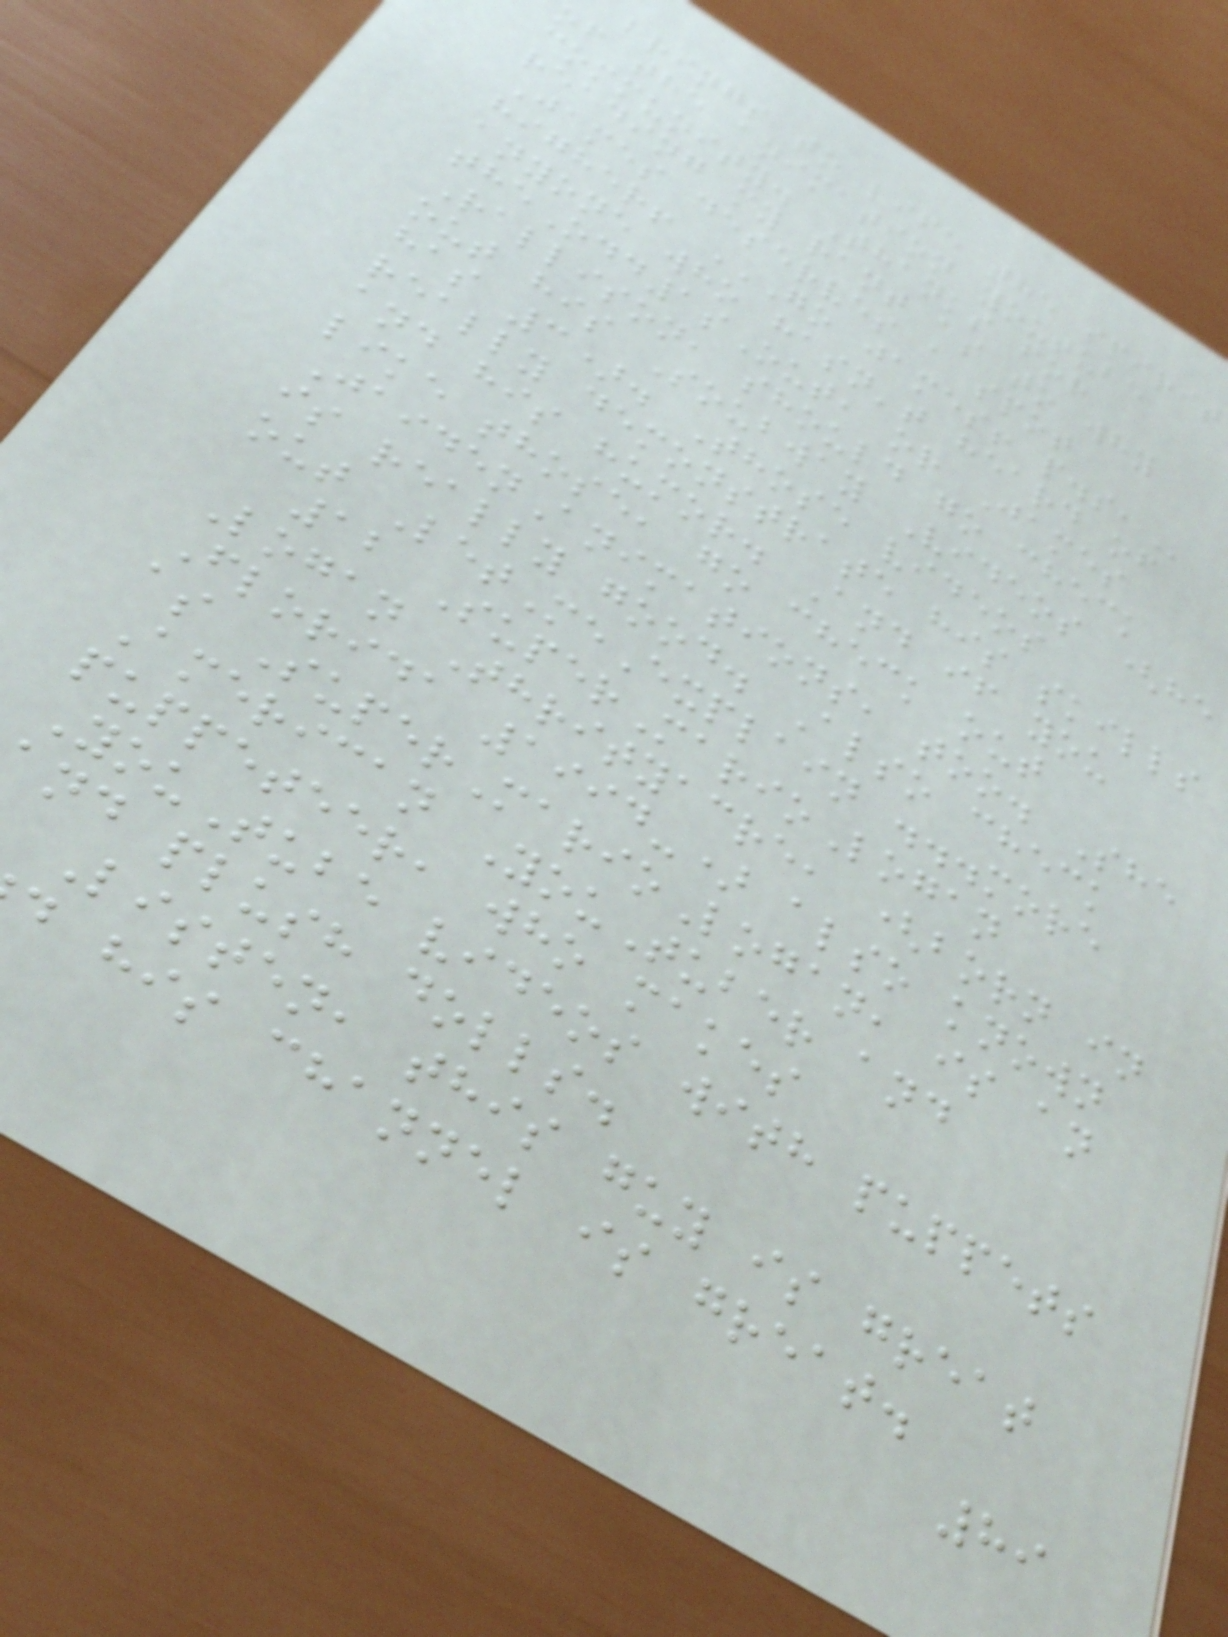brings to life the spirit
of the animation youtube
community. Thanks for
reading my rant as to why
James deserves a spot
higher! GO JAMES! P.S,
anyone who hasn't heard of
theOdd1sOut, or James
Rallison, should go check
out his Soubway Videos (he
has 3). Those videos
really demonstrate his skills
and his humor. And if you
like those, go check out
JaidenAnimations, too. She
is really good. Also check
out LetMeExplain ...more
12 SuperMarioLogan
Logan Thrityacre, (born in
Florida 1994-) also known
as SuperMarioLogan, is an
American YouTuber and
puppeteer, who makes
YouTube videos with puppets
nd plush dolls.
Listen, this guy is great
d his channel is great.
89
